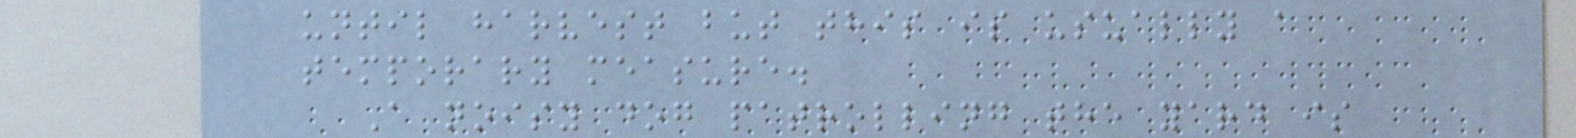until harvest but this is usually a
temporary measure.
A noisy dog patrolling the yard is
